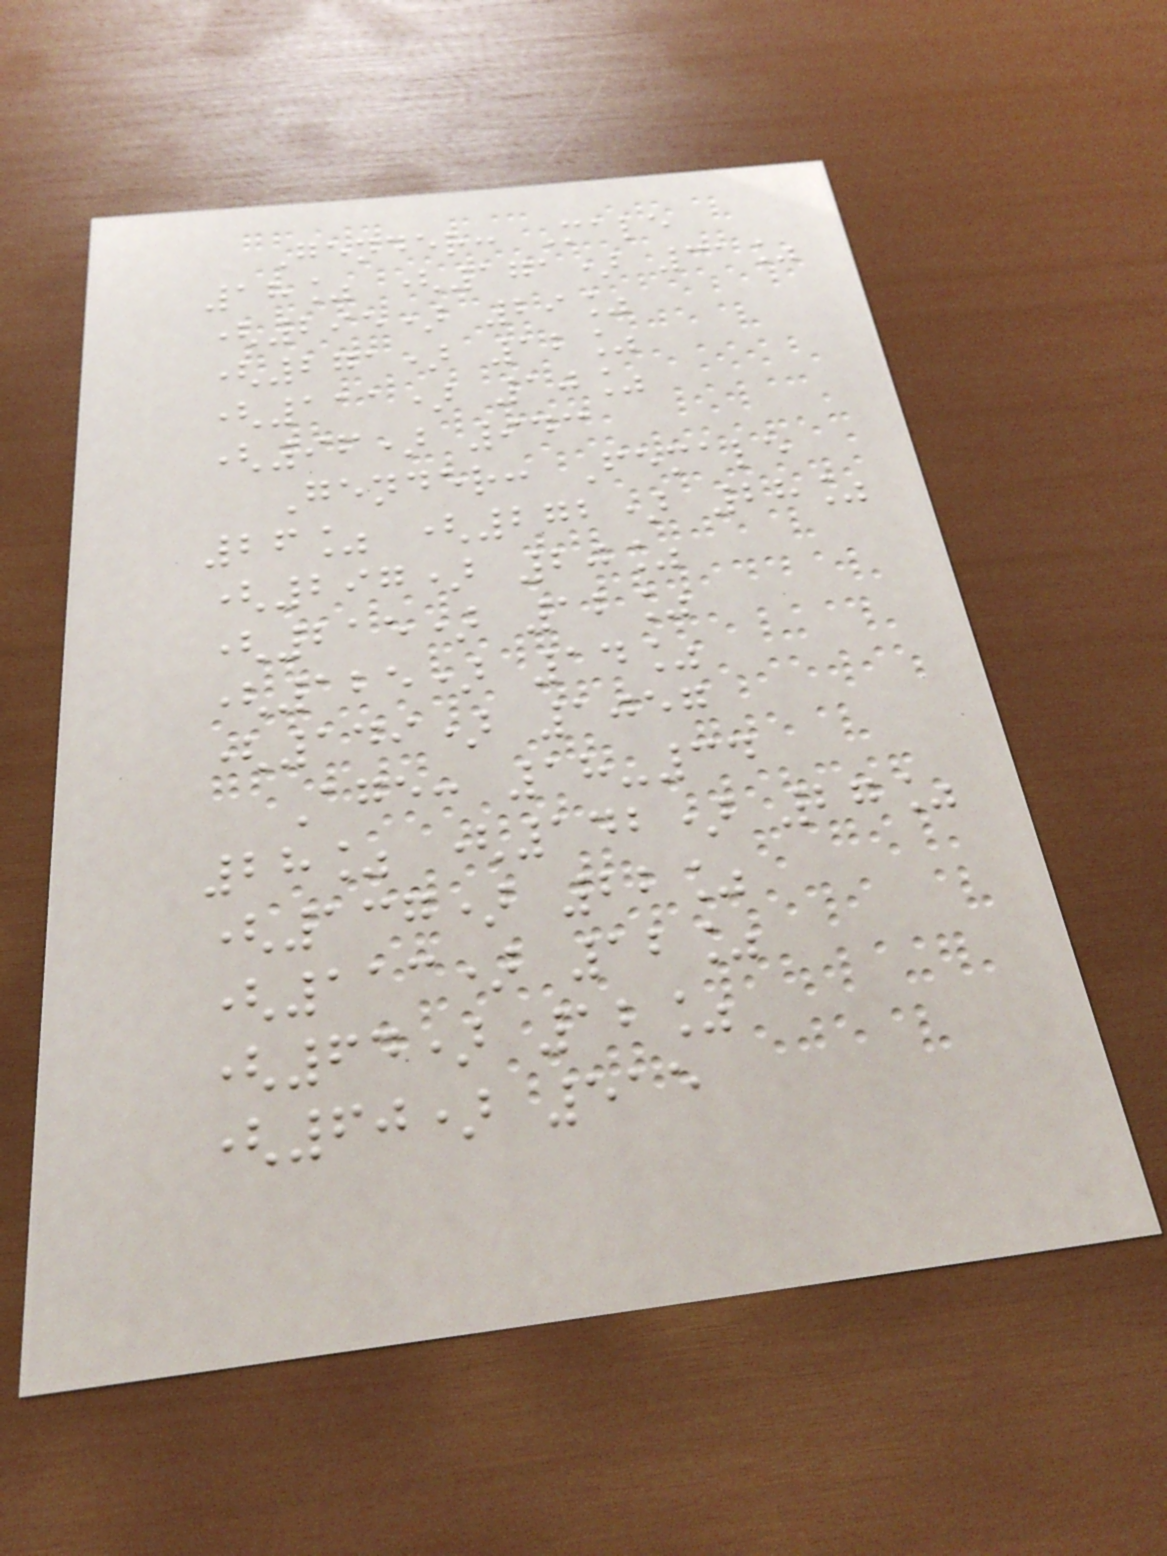Gender: Male
18% (171) 31%
(295) 29%
(271) 12%
(111) 10%
(96) 943
Gender: Female
26% (272) 28%
(297) 20%
(215) 12%
(125) 14%
(149) 1057
Age: 18-34
28% (142) 27%
(137) 22%
(113) 12%
(64) 12%
(60) 515
